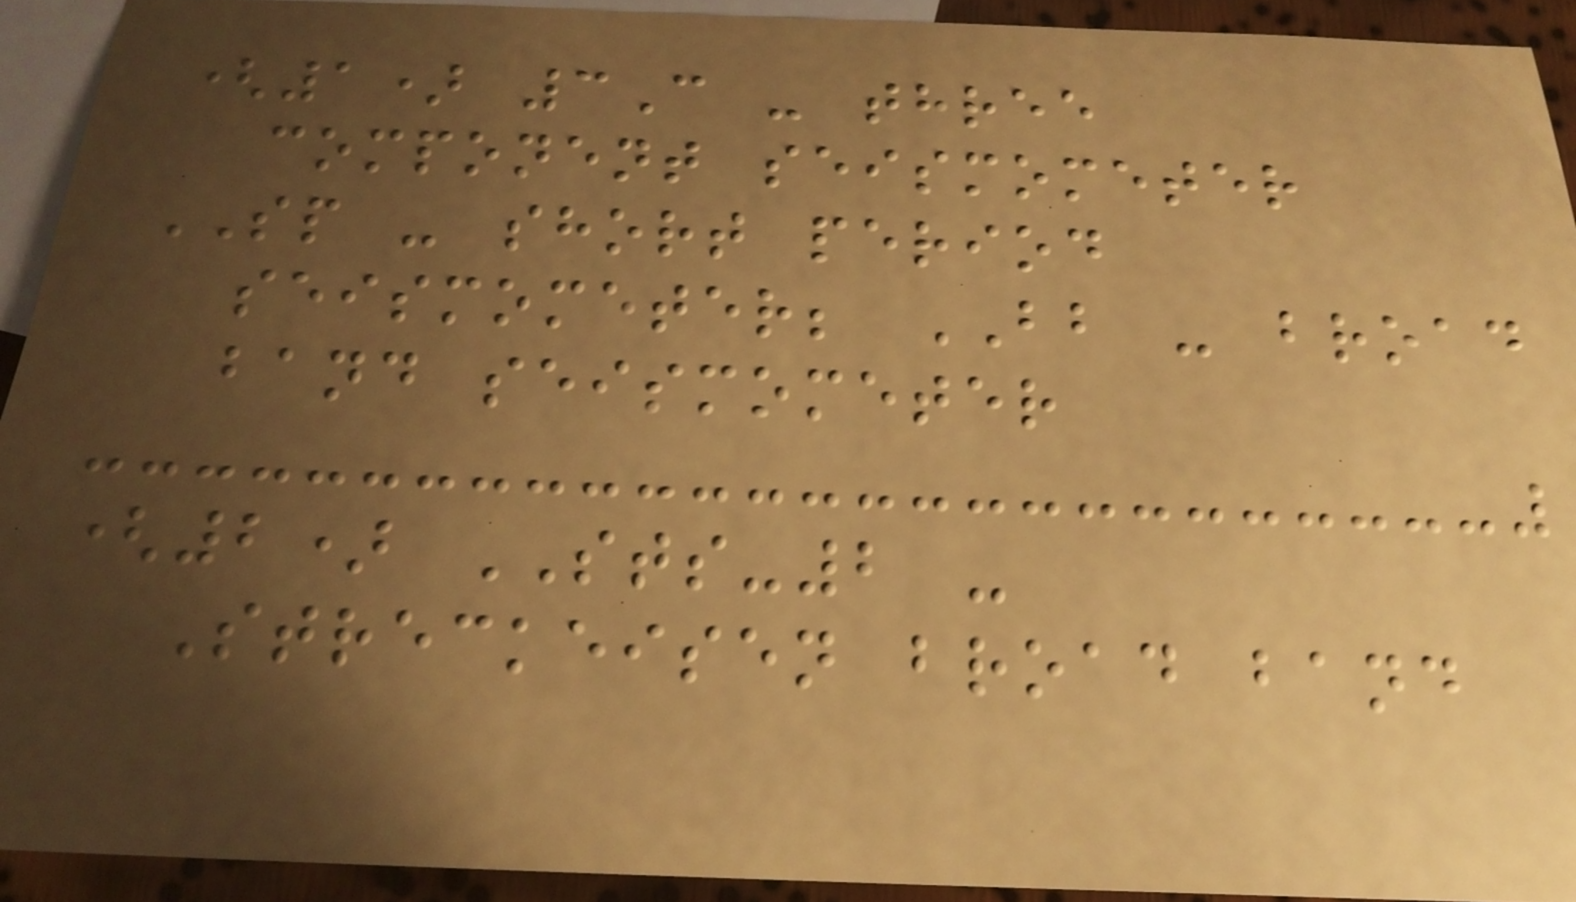(1) 3C - three
component seismometer
SP - short period
seismometer; BB - broad
band seismometer
(2) STS-2 -
Streckeisen broad band
